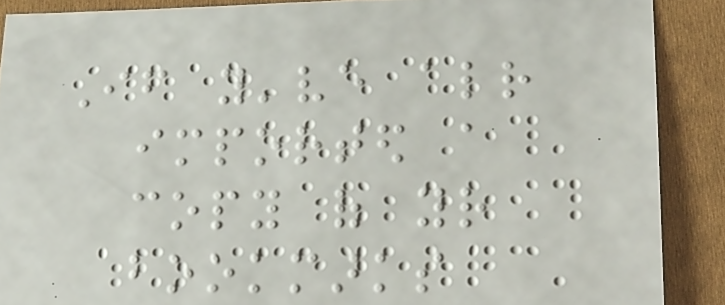If you've already
imported a
copy of your
bookmarks
